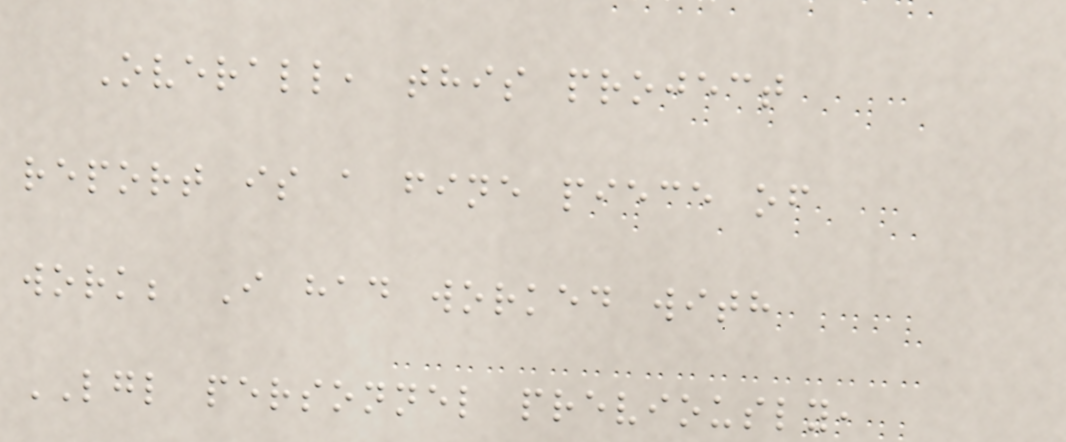Overall, this project
report is a fine piece of
work; I had worked with
LGL personnel previously,
